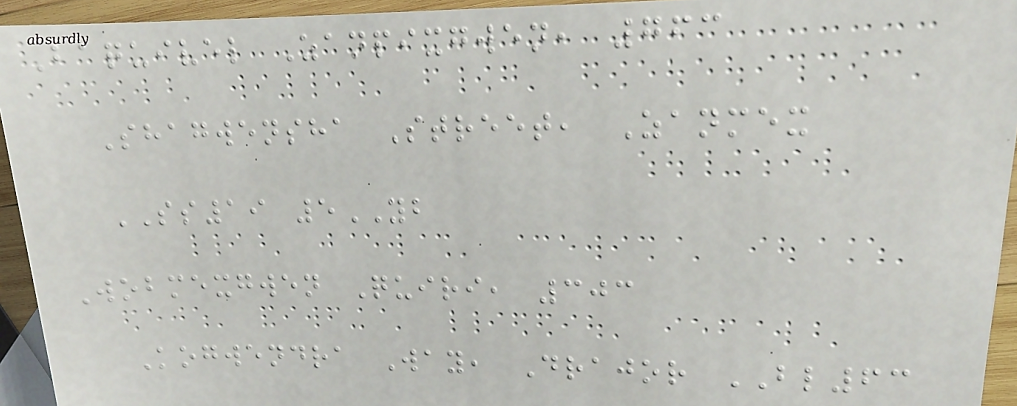Baquivel Zanpixgwen, 763
Shagwensha Street, Zanmex
SS19 5YB
Wobmexgwen Quiri, 303
Kogwendra Way, Drajor BL63
